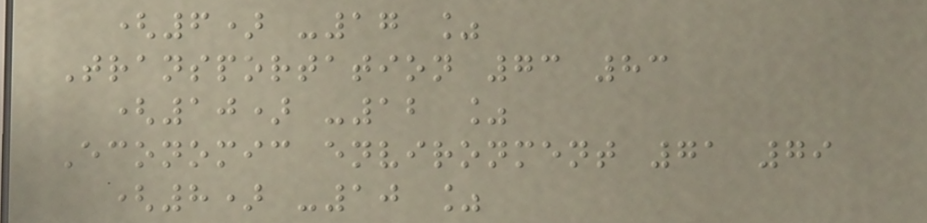(6) -17 %
Transportation 73 83
(10) -12 %
Economic environment 71 79
(8) -10 %
